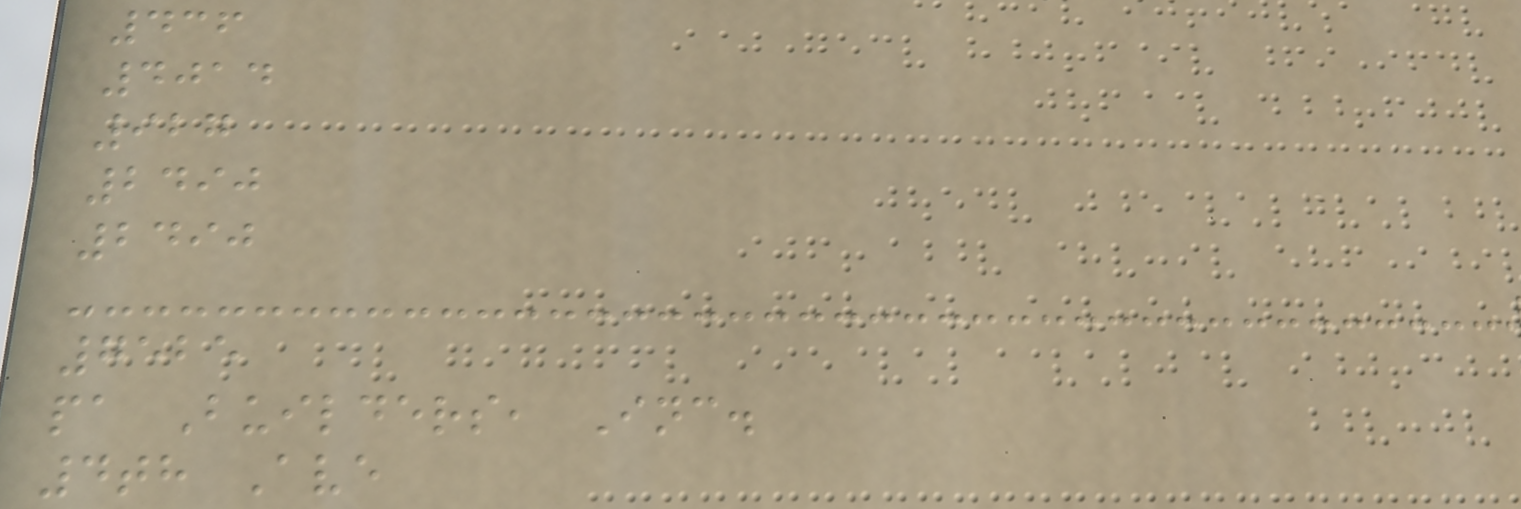436
4014
927
2490
2490
7525
pa Builders, Inc.
4th Ave
